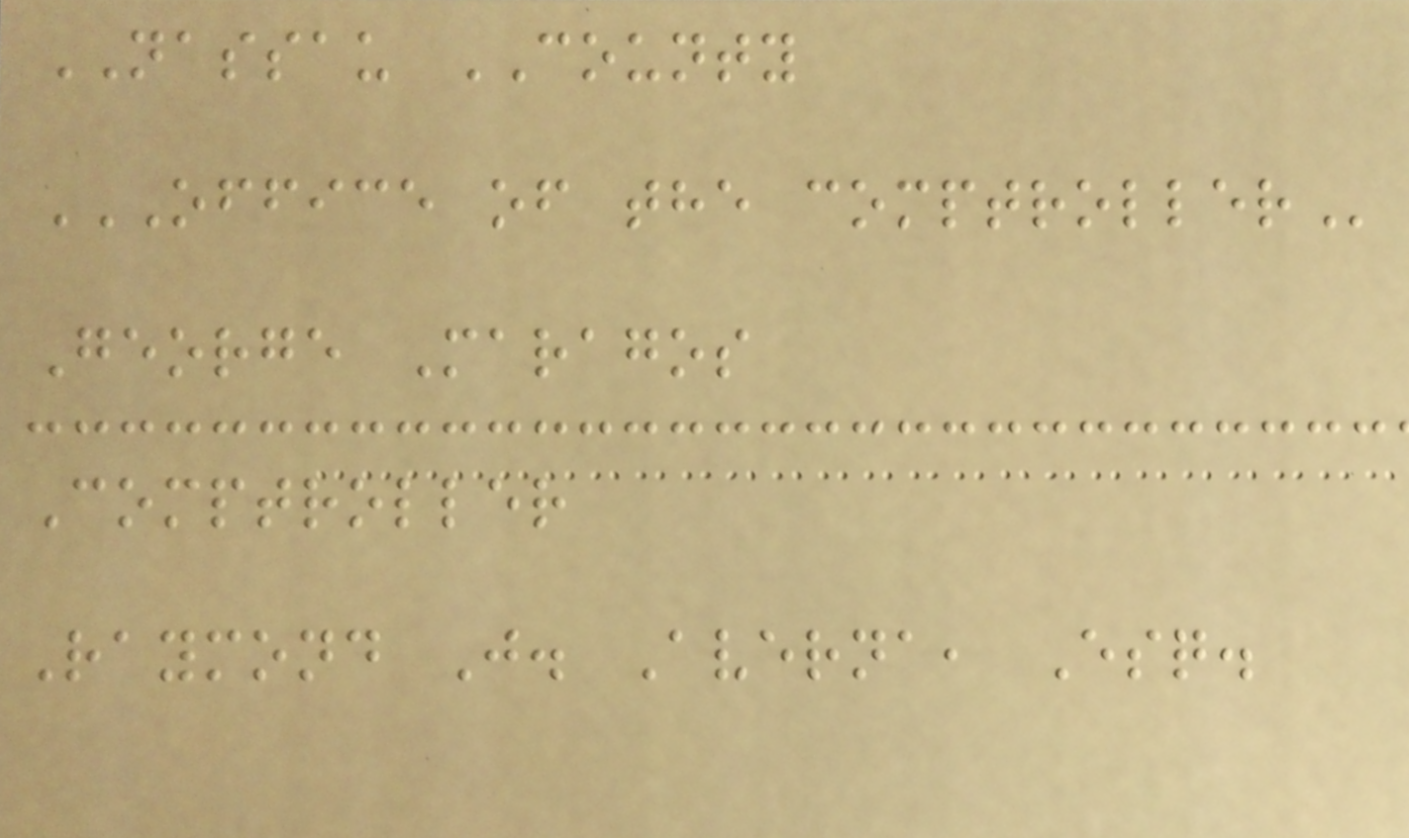NASSAU COUNTY
OFFICE OF THE COMPTROLLER
George Maragos
Comptroller
Raymond J. Averna, Esq.
